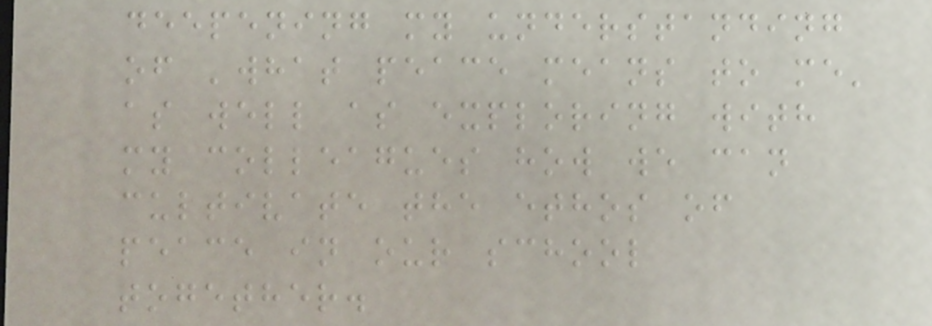deepening my understanding
of 'what peace means to me'
as well as exploring with
my colleagues how we can
cultivate the ethos of
peace in our school
together.
